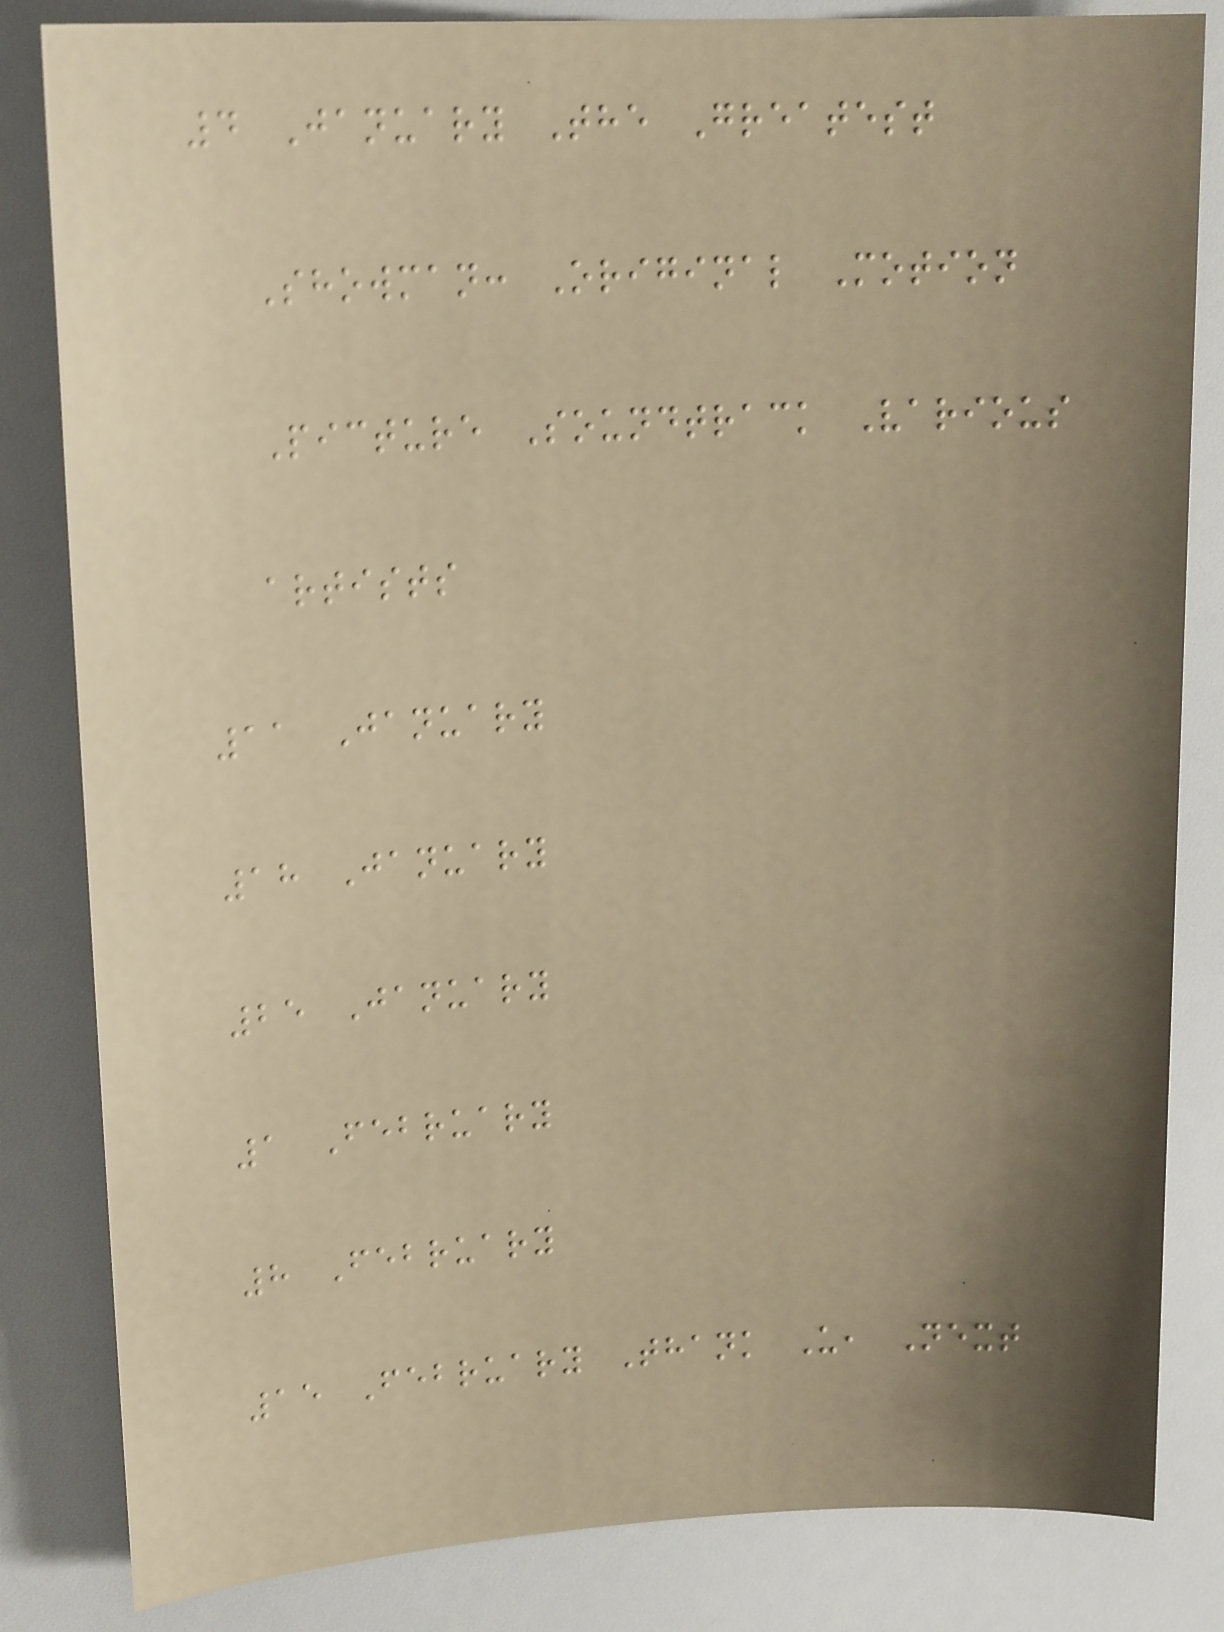4 January The Greatest
Showman: Original Motion
Picture Soundtrack Various
artists
11 January
18 January
25 January
1 February
8 February
15 February Thank U, Next
